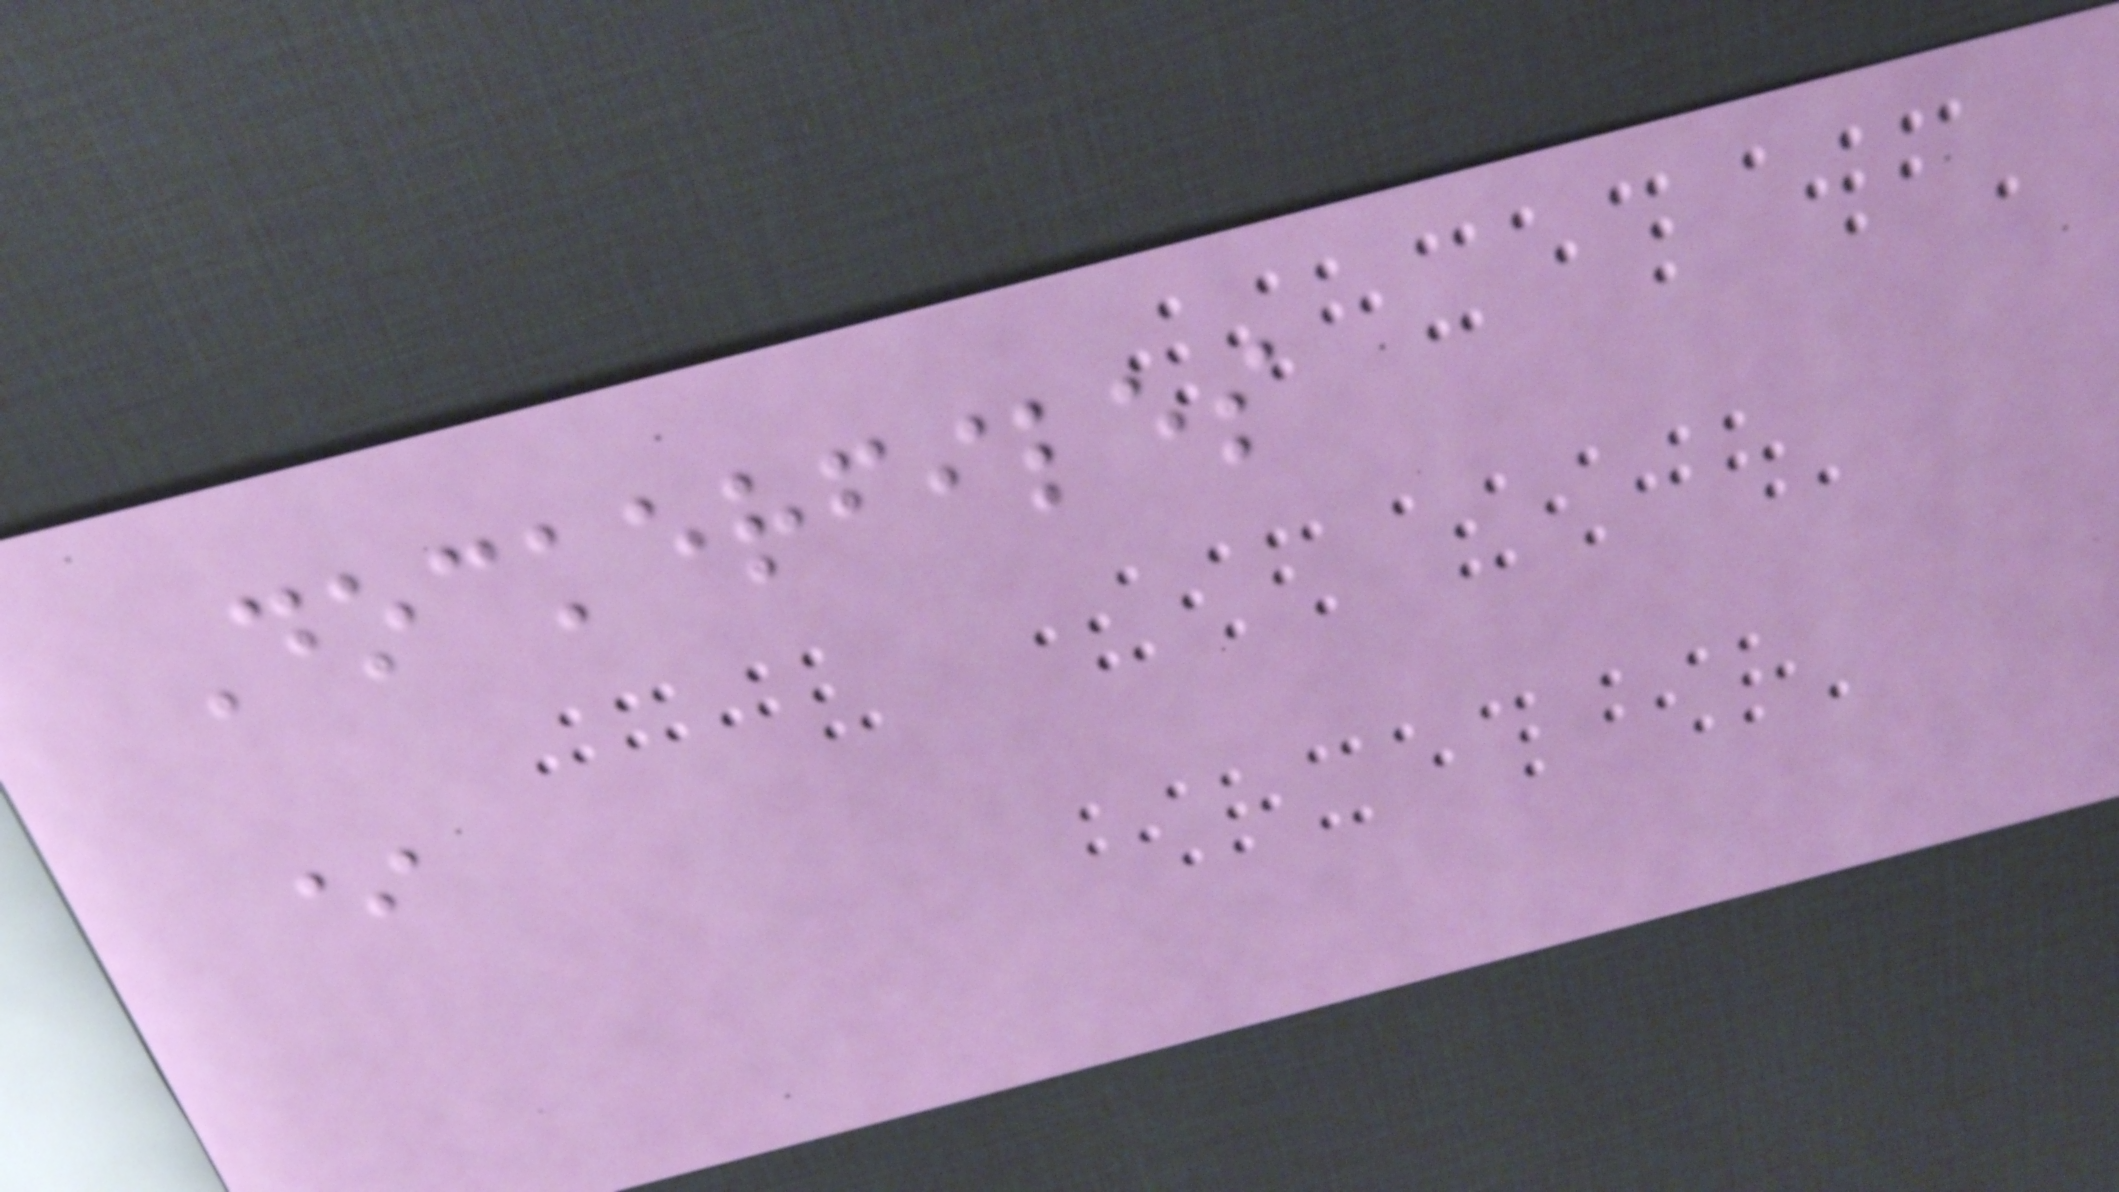Dockerfiles
*
